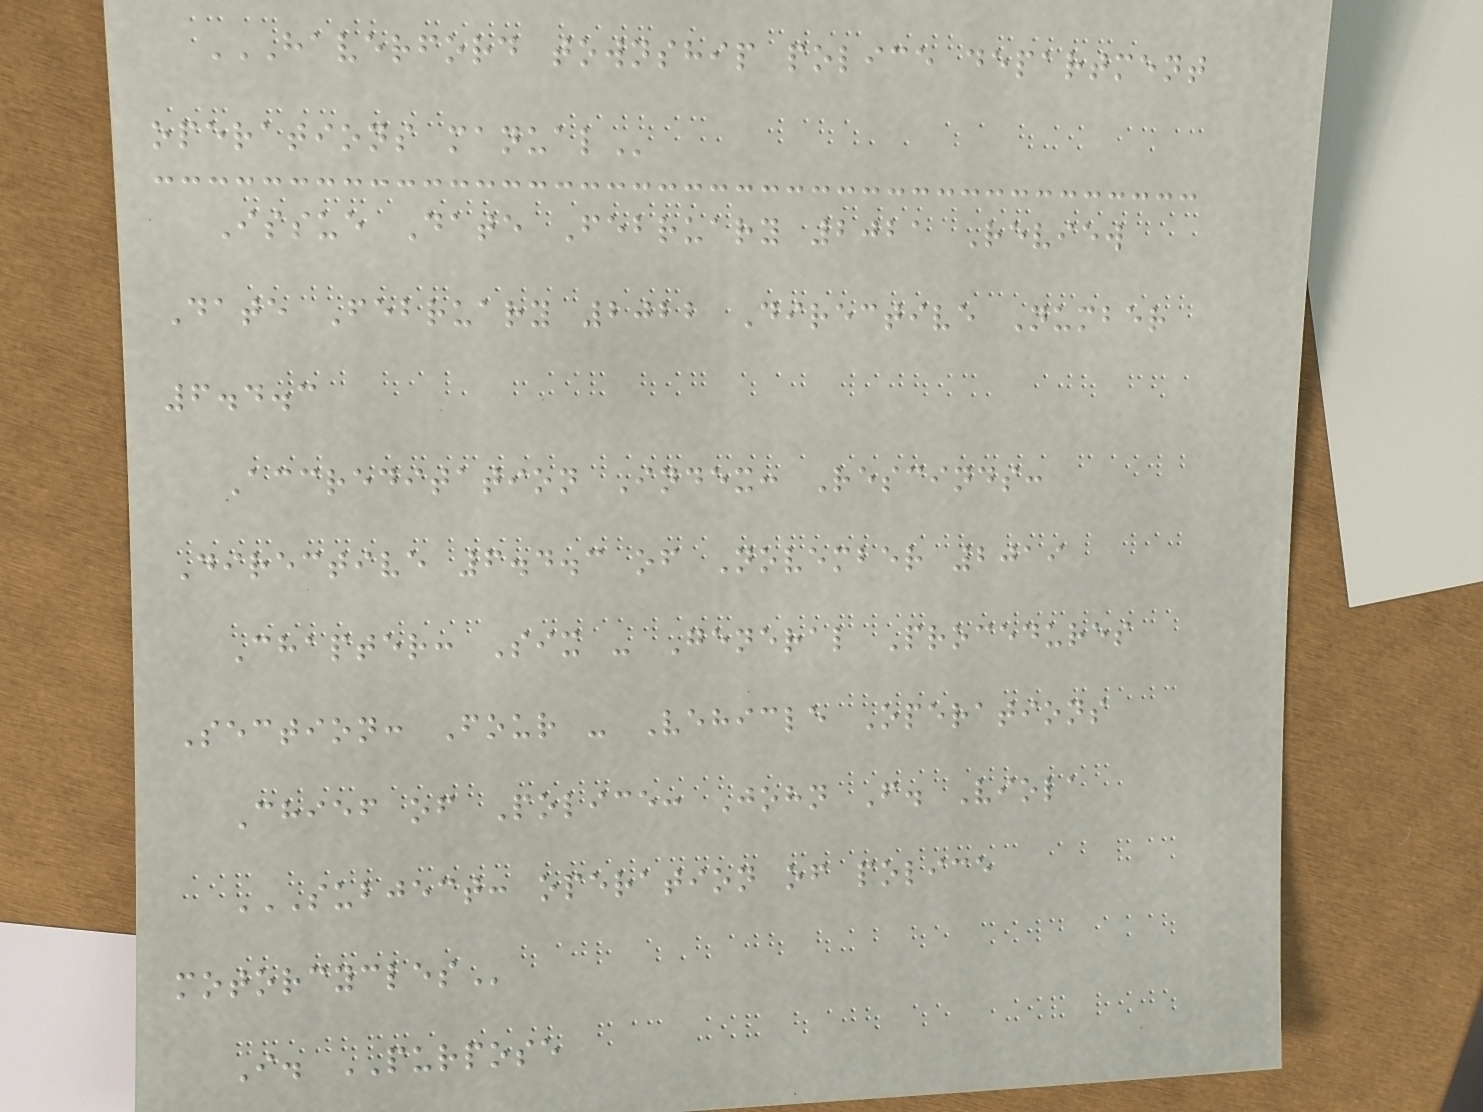HAVERFORD TOWNSHIP POLICE DEPARTMENT
OPERATIONS MANUAL
Issue Date February 2021 Review
Date February 2022 Directive Number
6.4.3
Accreditation Index: Rescinds:
Directive 6.4.3 of November 2019
Chapter: Six - General Procedures
Section: Four - Vehicle Operations
Chief of Police: John F. Viola
SUBJECT: OPERATION OF POLICE
MOTORCYCLES
I. PURPOSE
